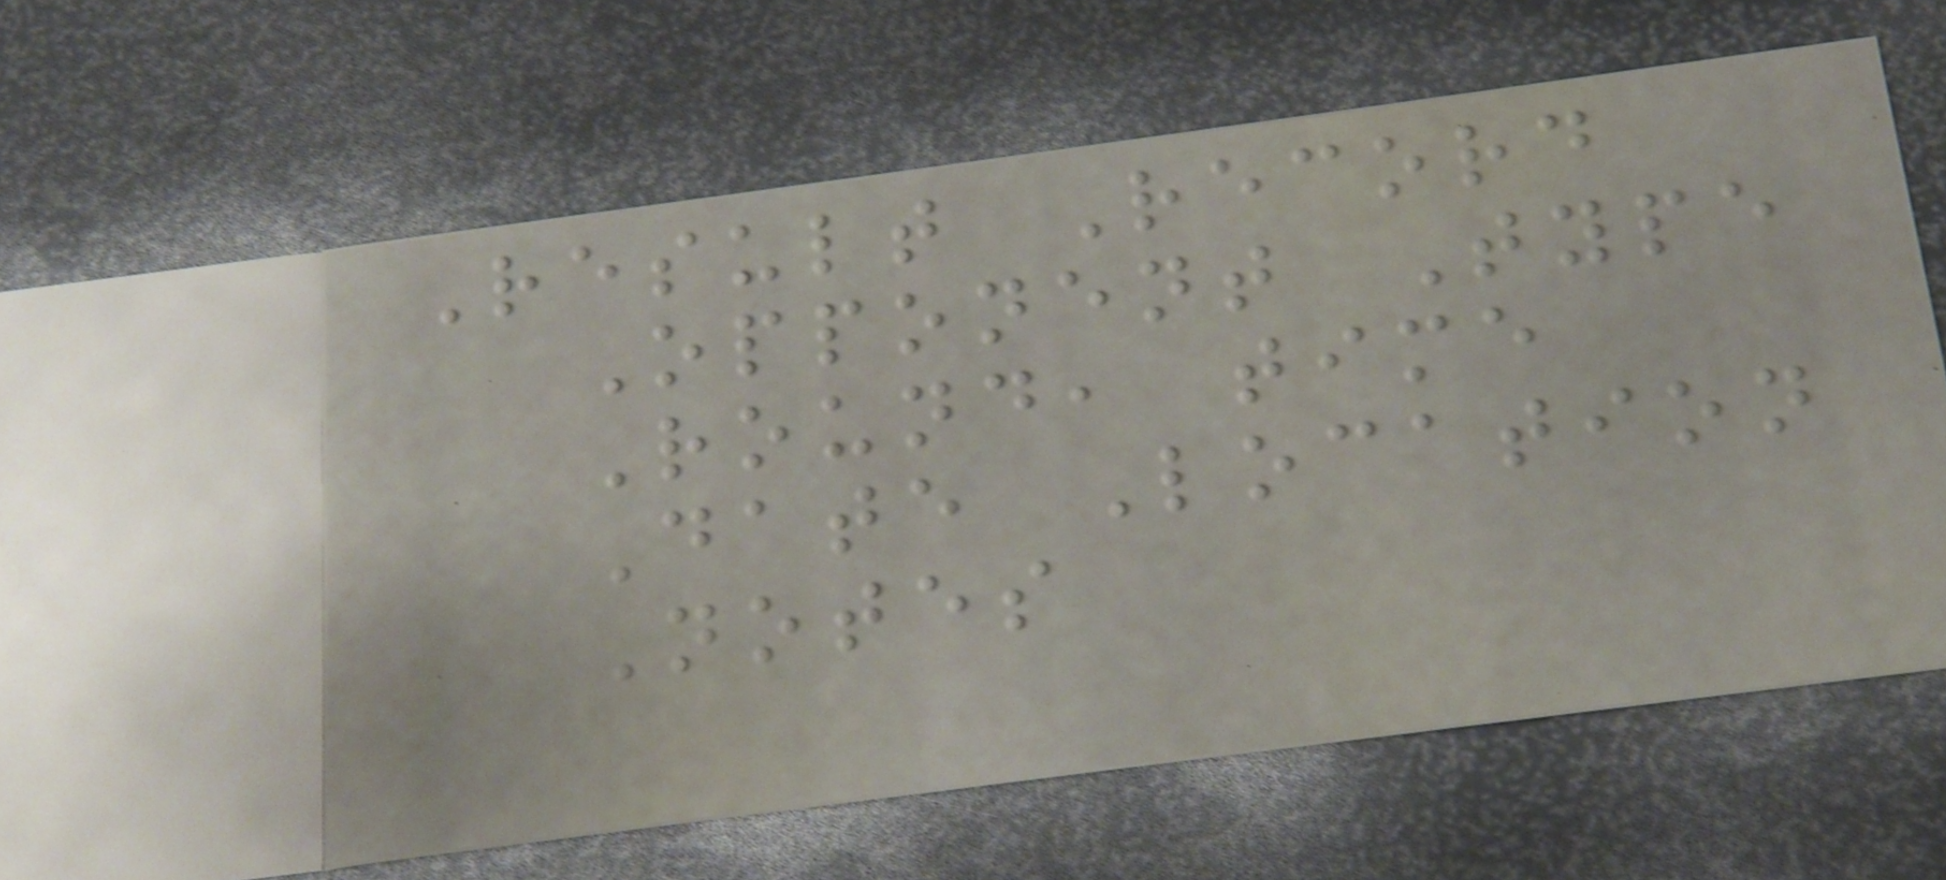Result Record
Opponent Type
Round, time
Date Location
Notes
